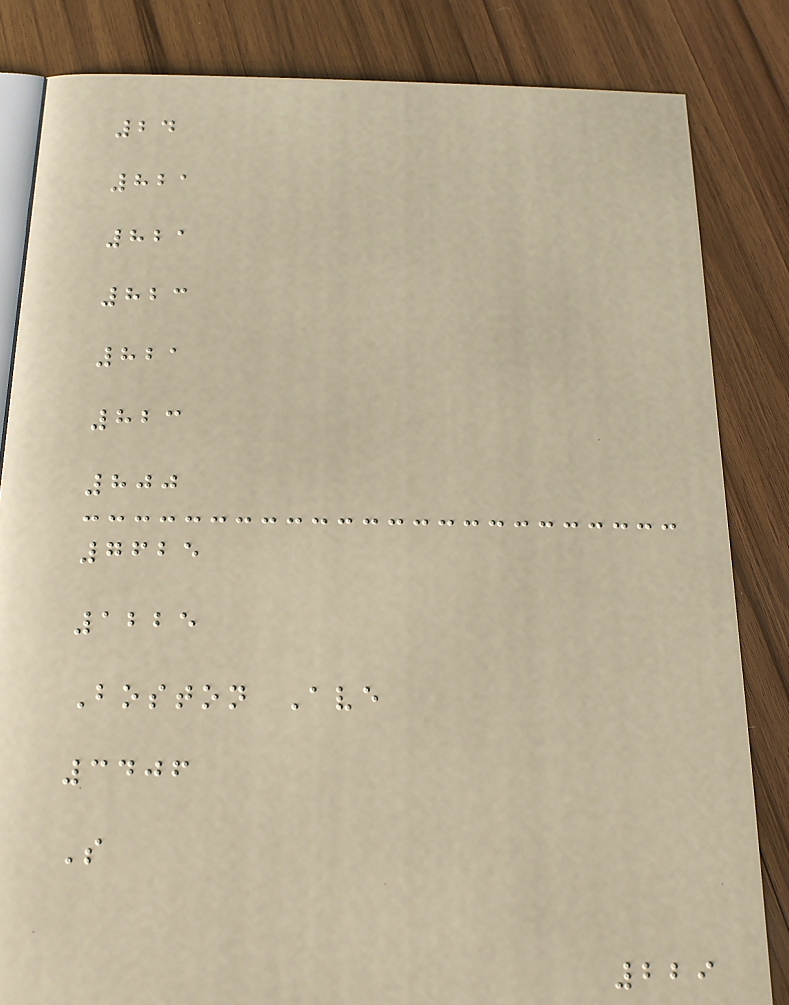24
821
821
823
821
823
800
7625
1225
Boston Ave
3406
S
229
